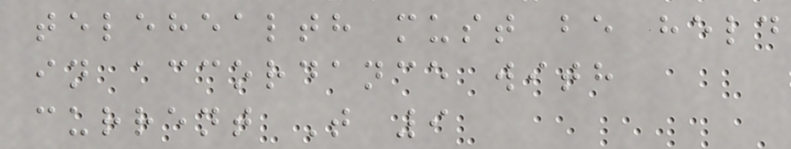telehealth must be held
in accordance with
current T 9
